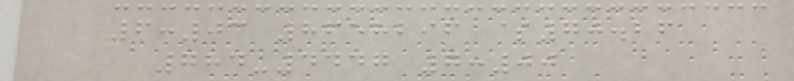6:03 8658296 $70.26
784-4447 7:00
